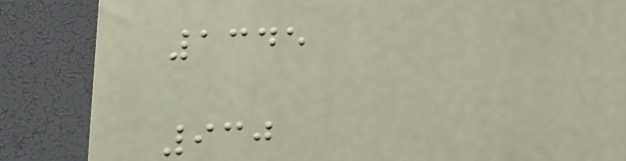1345
930
